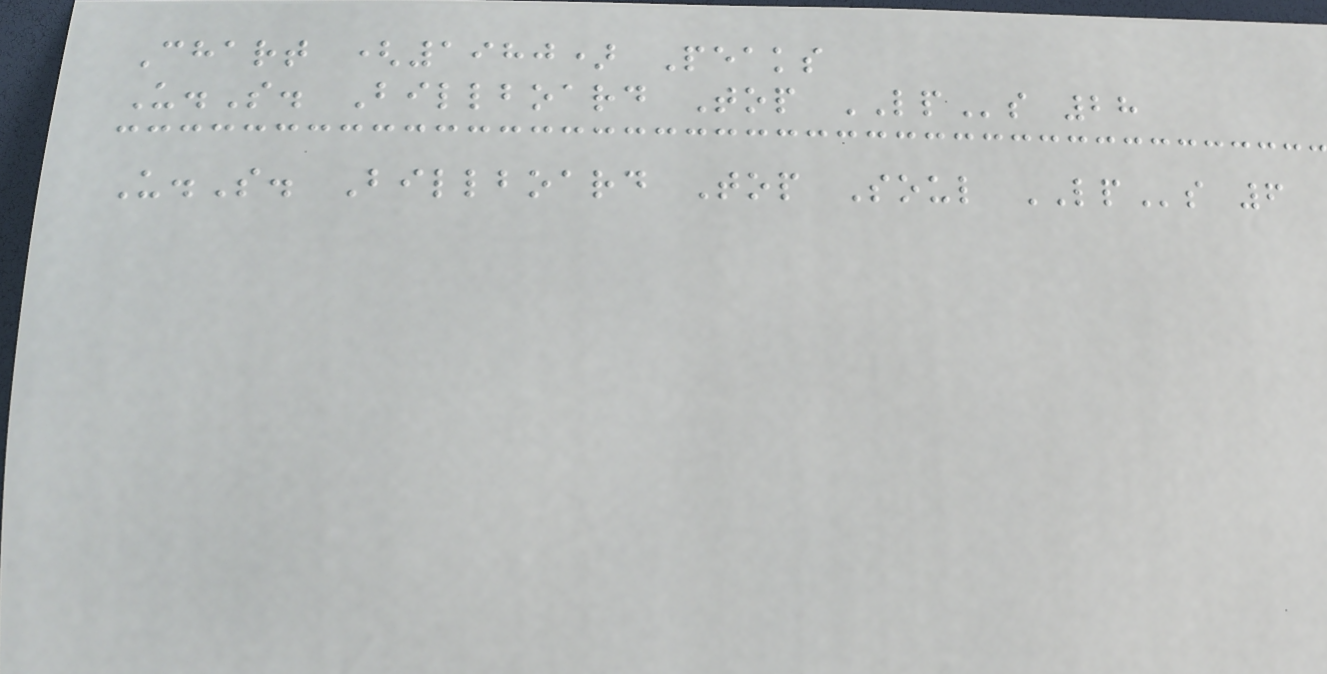Chart (1980) Peaks
U.S. Billboard Top LPs 28
U.S. Billboard Top Soul LPs 6
